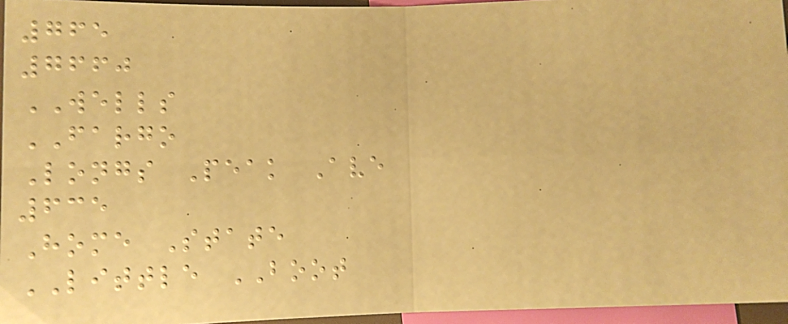765
7660
WELLS
FARGO
Longs Peak Ave
635
Home State
LITTLE BOOT
